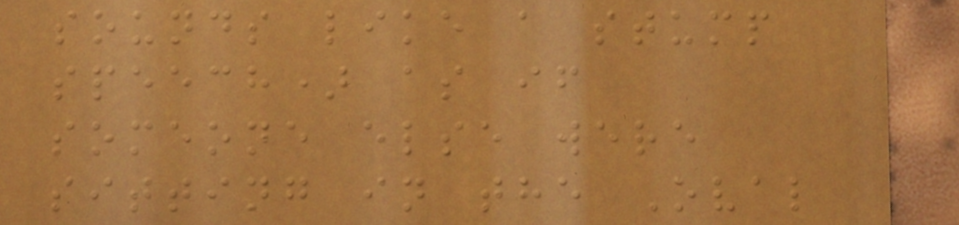sounds like a stump
speech) as if
someone else were
sitting in the Oval
